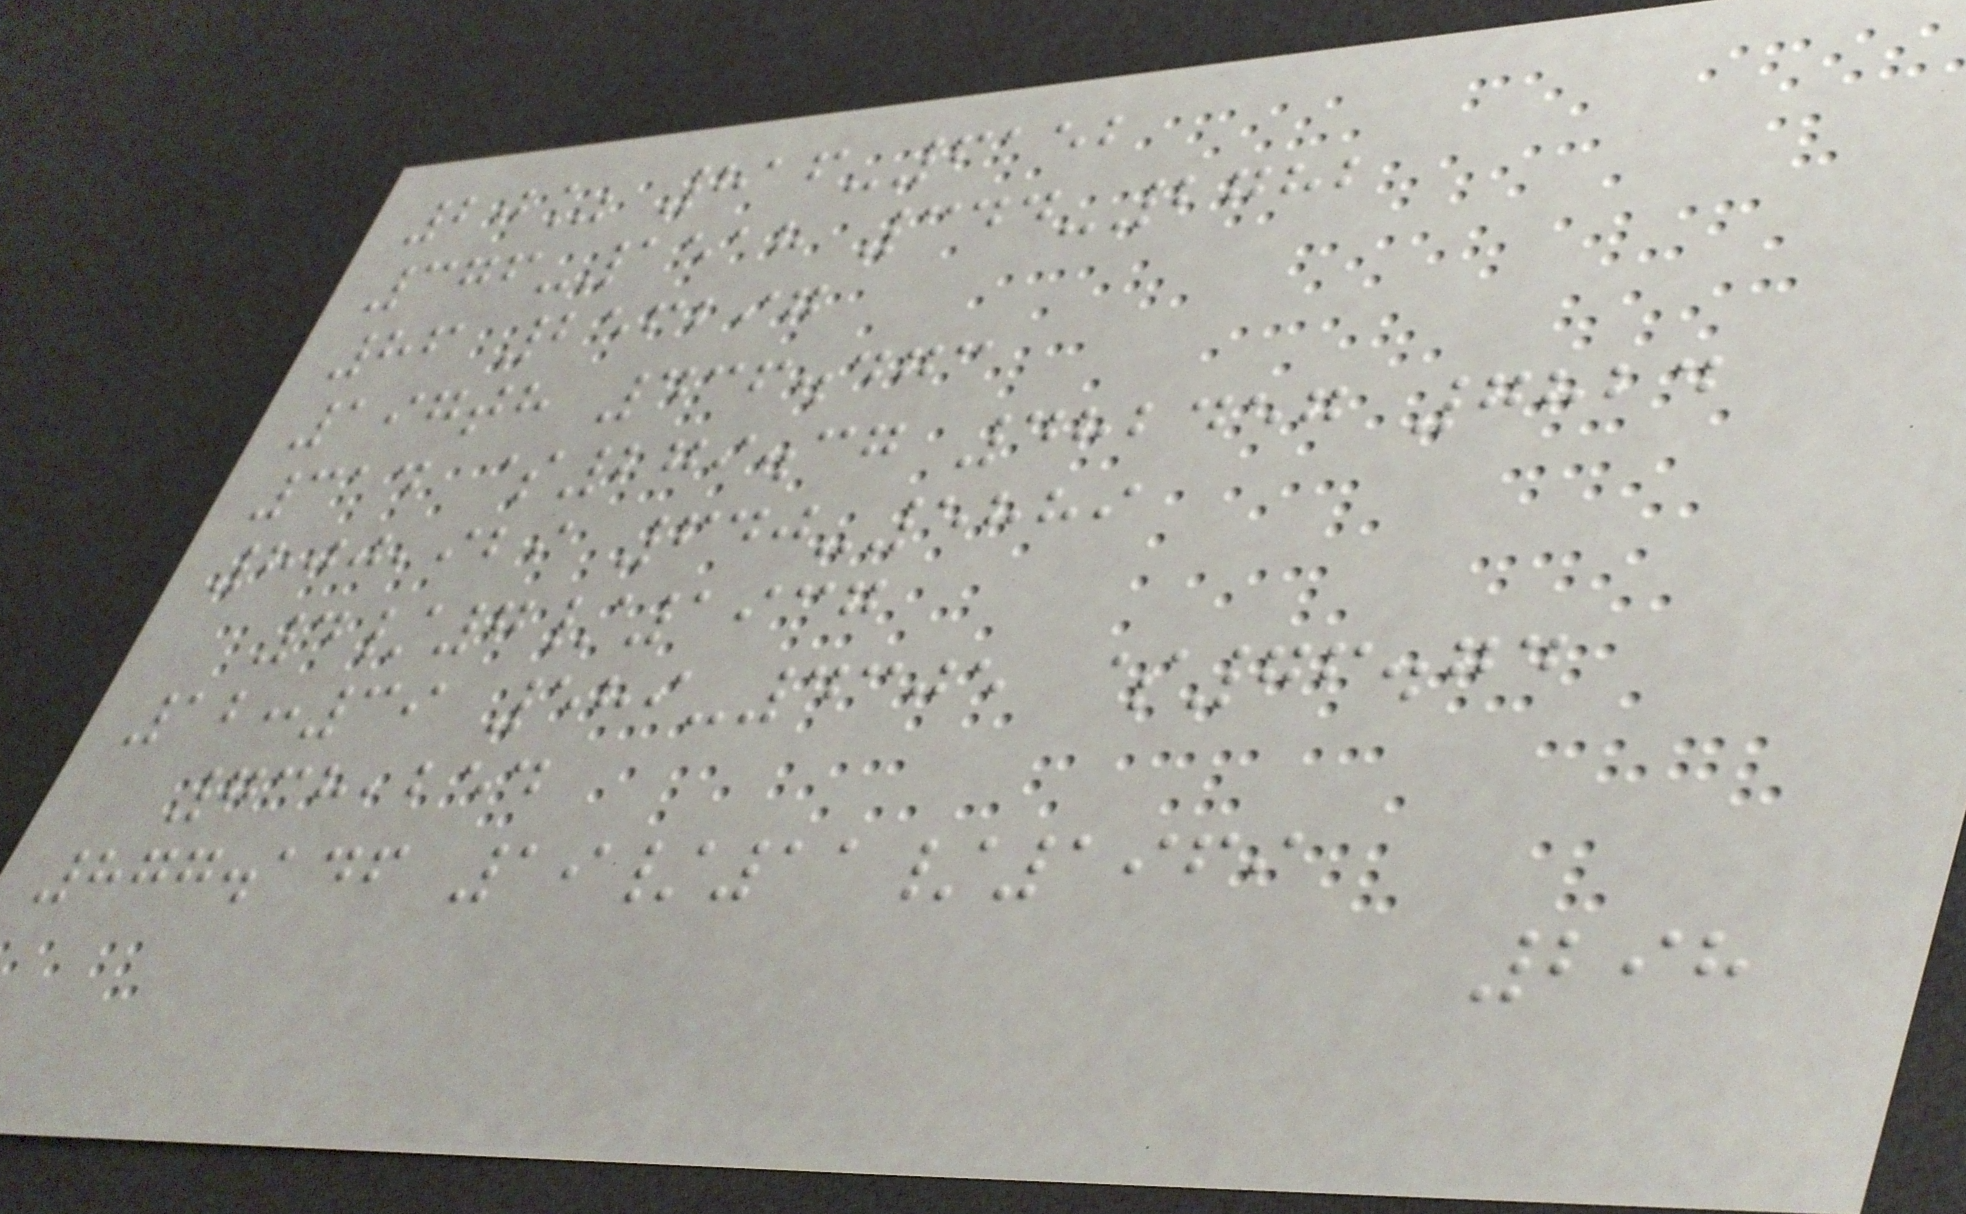20% 816-6152
376-1518 344-2782
86 256297
197th 436.473
314 $279.37 482457 7824
800,929 640-5889
4/7/1937
12:39 589-4305 $76.74
738,254
877.146 19/11/1969
298
